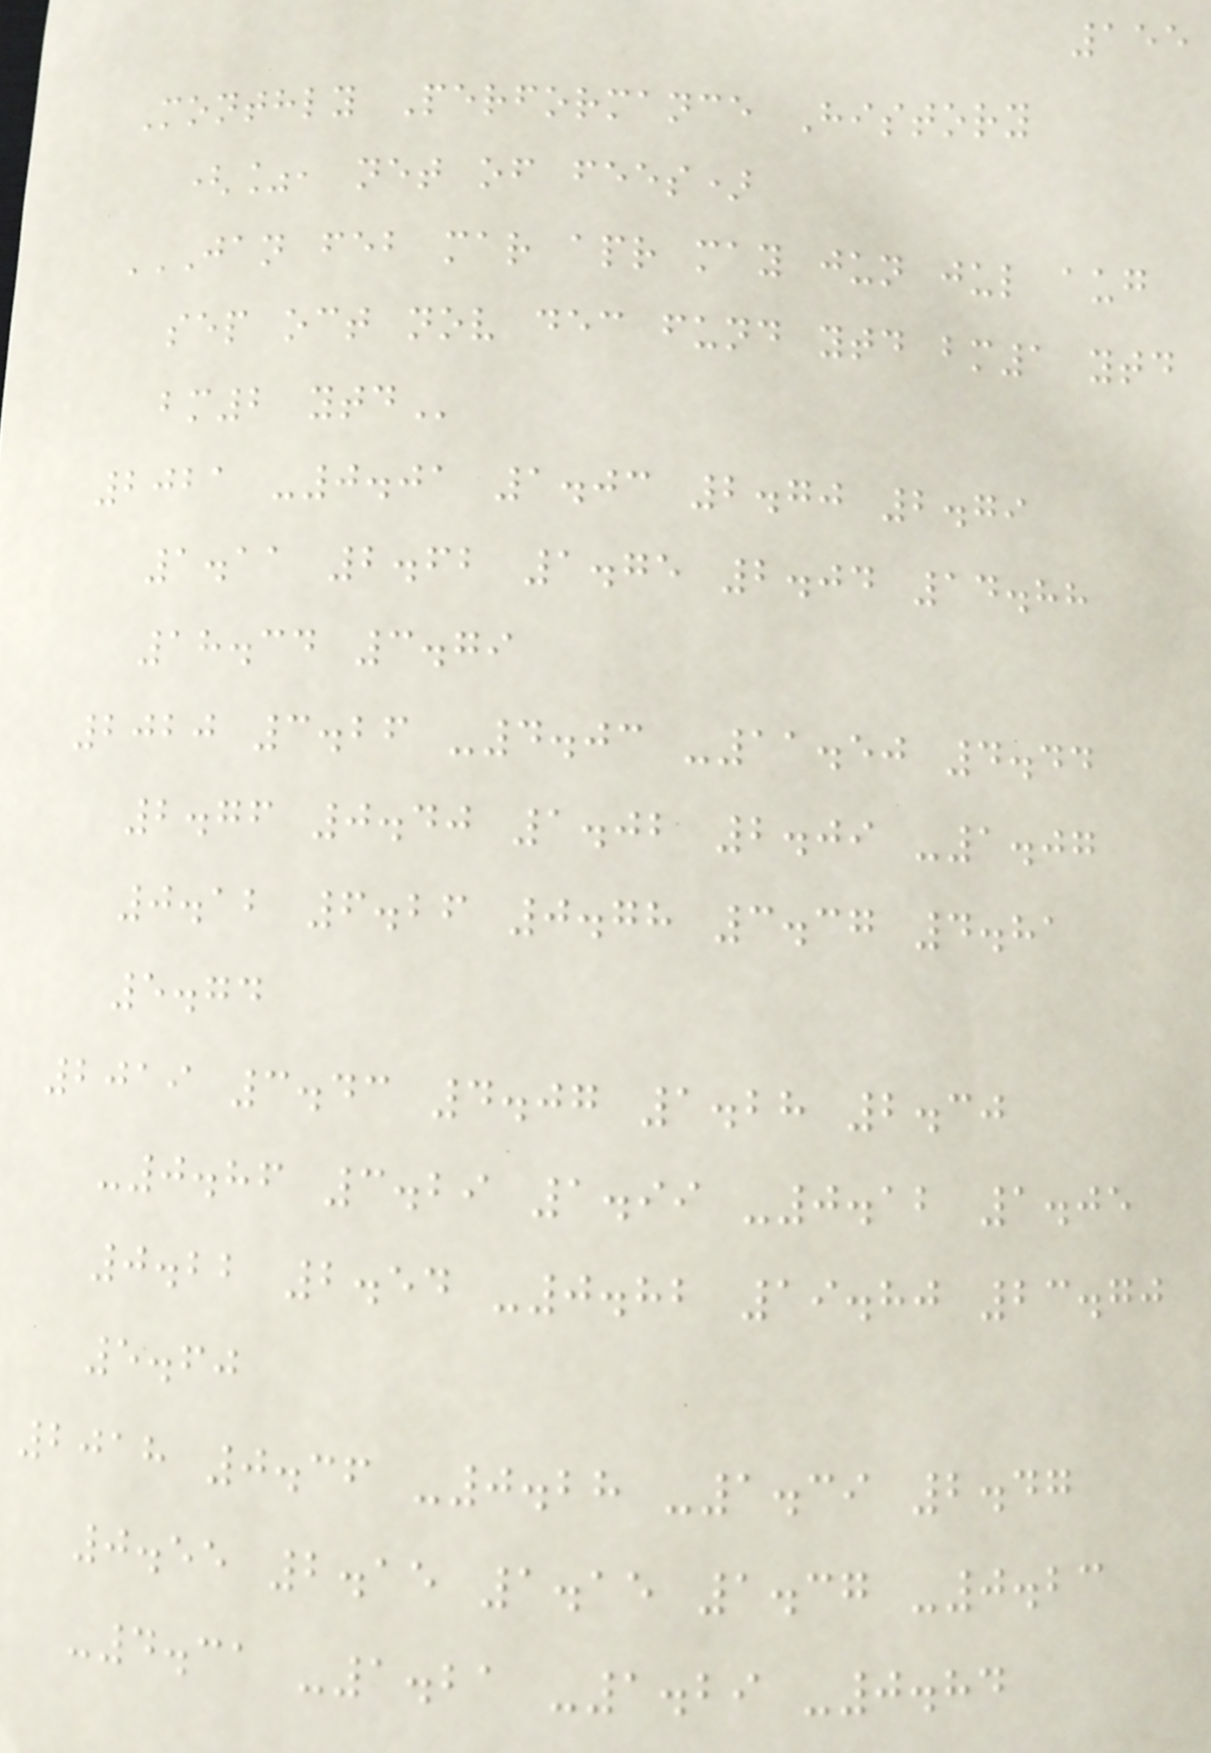155
Monthly Performance History
(%, net of fees)
JAN FEB MAR APR MAY JUN JUL AUG
SEP OCT NOV DEC FUND YTD BM1 YTD
BM2 YTD
2021 -0.01 1.03 2.70 2.79
1.11 2.62 1.75 2.04 14.88
18.34 3.79
2020 3.26 -4.03 -11.50 4.44
2.76 0.40 1.02 2.09 -1.07
0.12 6.26 0.78 3.37 4.81
5.74
2019 3.43 4.07 1.28 2.30
-0.86 3.29 1.99 -0.12 1.05
0.22 2.54 -0.82 19.80 23.70
5.60
2018 0.36 -0.28 -1.39 2.47
0.55 2.15 1.15 1.37 -0.23
-4.31 -1.21 -1.29 -0.84
